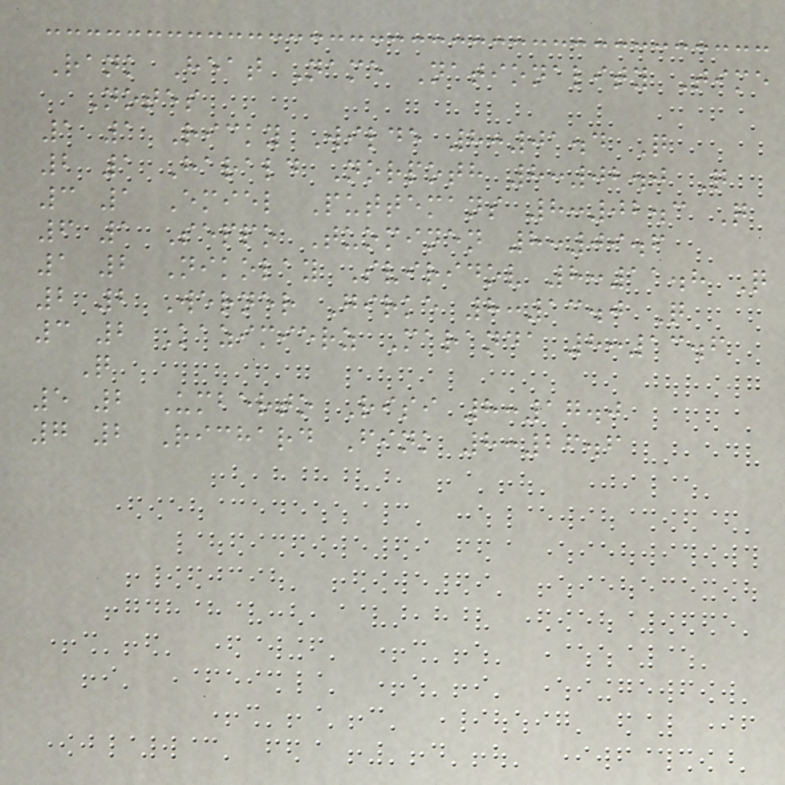Rank Heat Name Nationality Time
Notes
1 1 Ricky Wilde 8:01.4 Q
2 1 Harald Norpoth 8:02.0 Q
3 1 Emiel Puttemans 8:02.3 Q
6 1 Seppo Tuominen 8:09.6
1 2 Nikolay Sviridov 8:11.8 Q
2 2 Werner Girke 8:13.0 Q
3 2 Kazimierz Maranda 8:13.6
Q
5 2 Umberto Risi 8:17.0
7 2 Richard Fink 8:26.6
